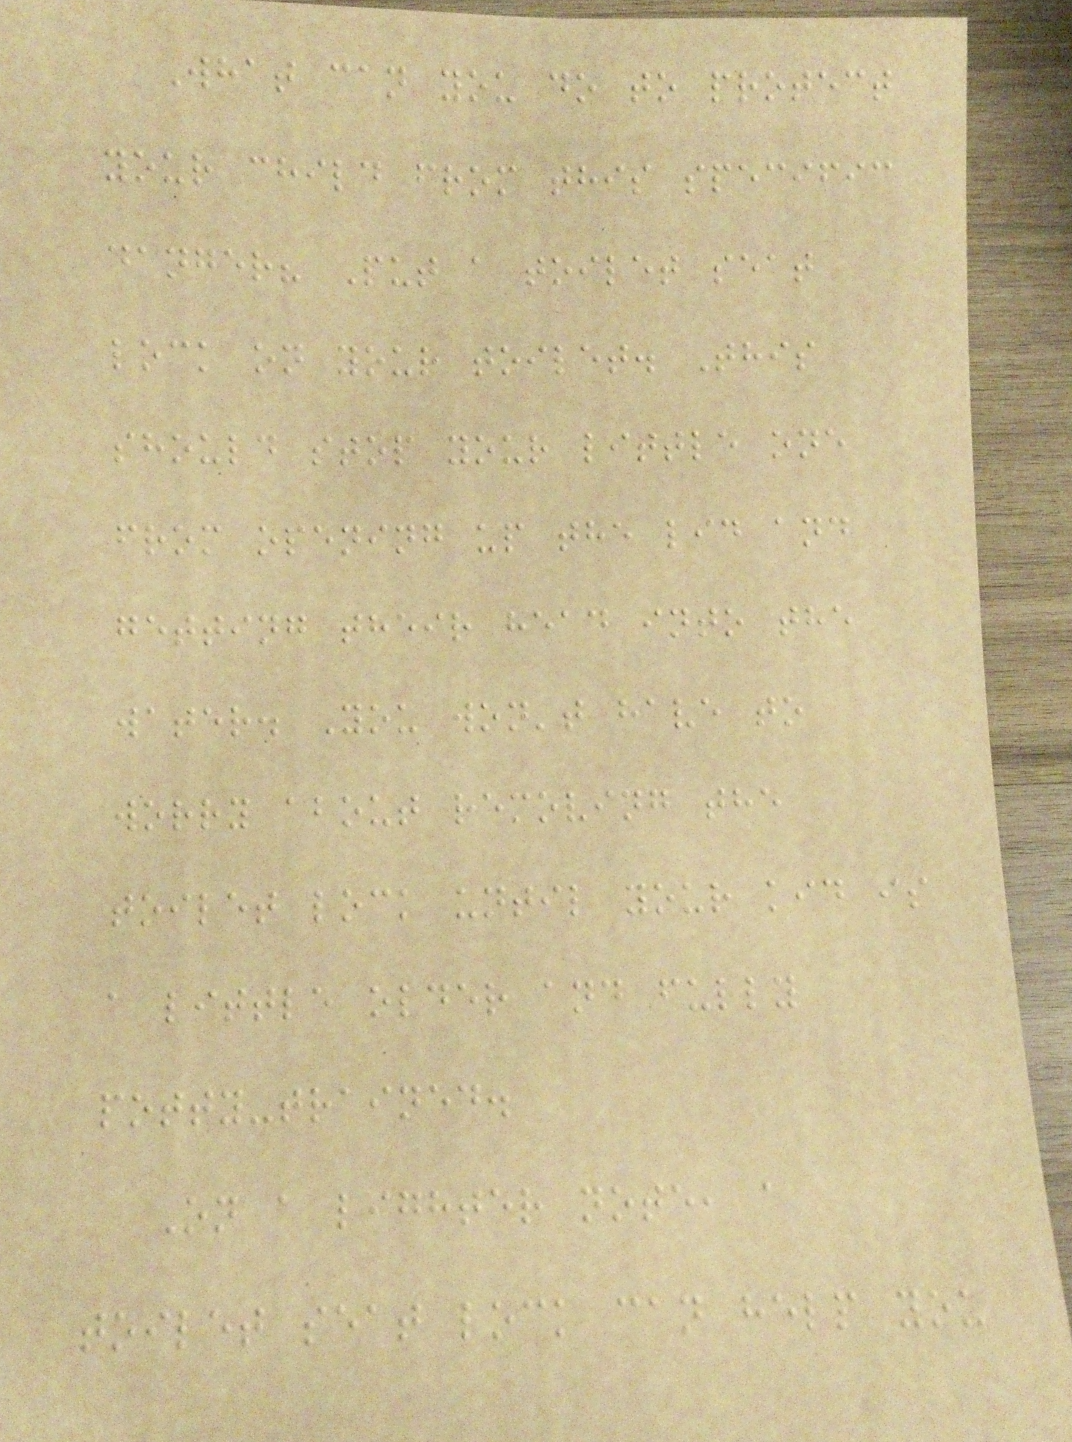What can you do to protect
your child from this specific
danger? Put a toilet seat
lock on your toilet. This
should stop your little one
from opening up the lid and
getting their head into the
water. You won't have to
worry about removing the
toilet lock until your kid is
a little older and fully
potty-trained.
On a lighter note, a
toilet seat lock can help you
